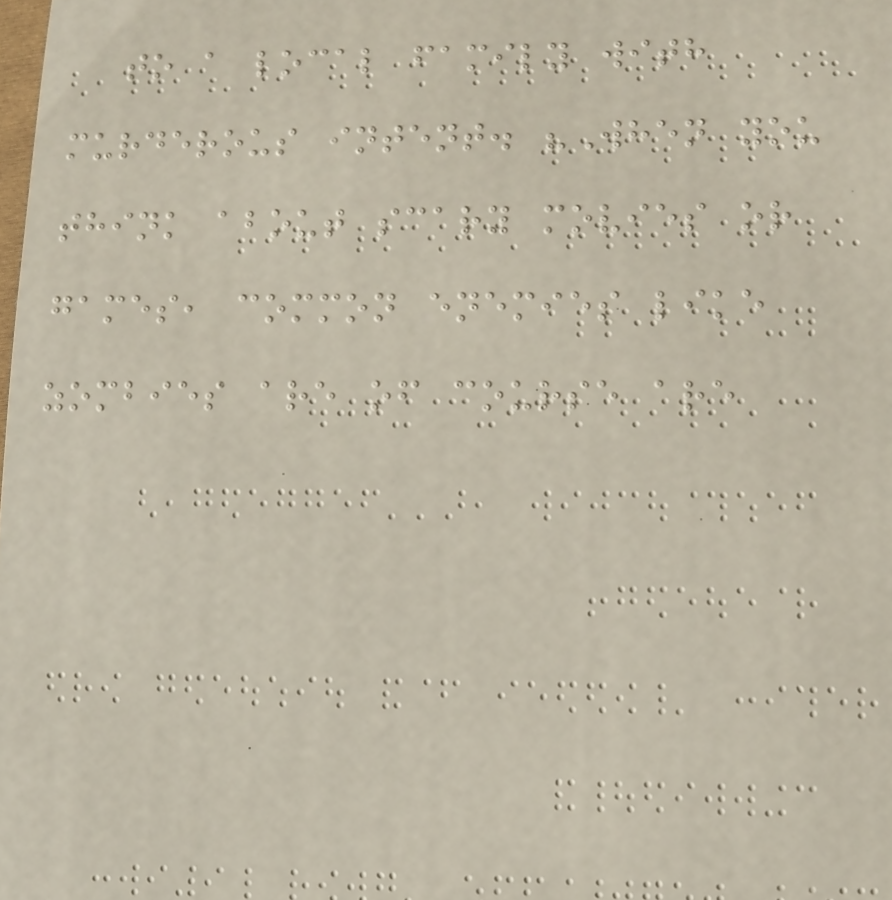to a local family with
murderous intent. "When you
think about scary movies or
games, common enemies like
zombies are of course are
